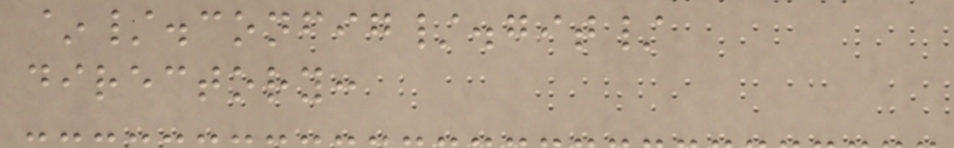~/.config/.git/
directory:
